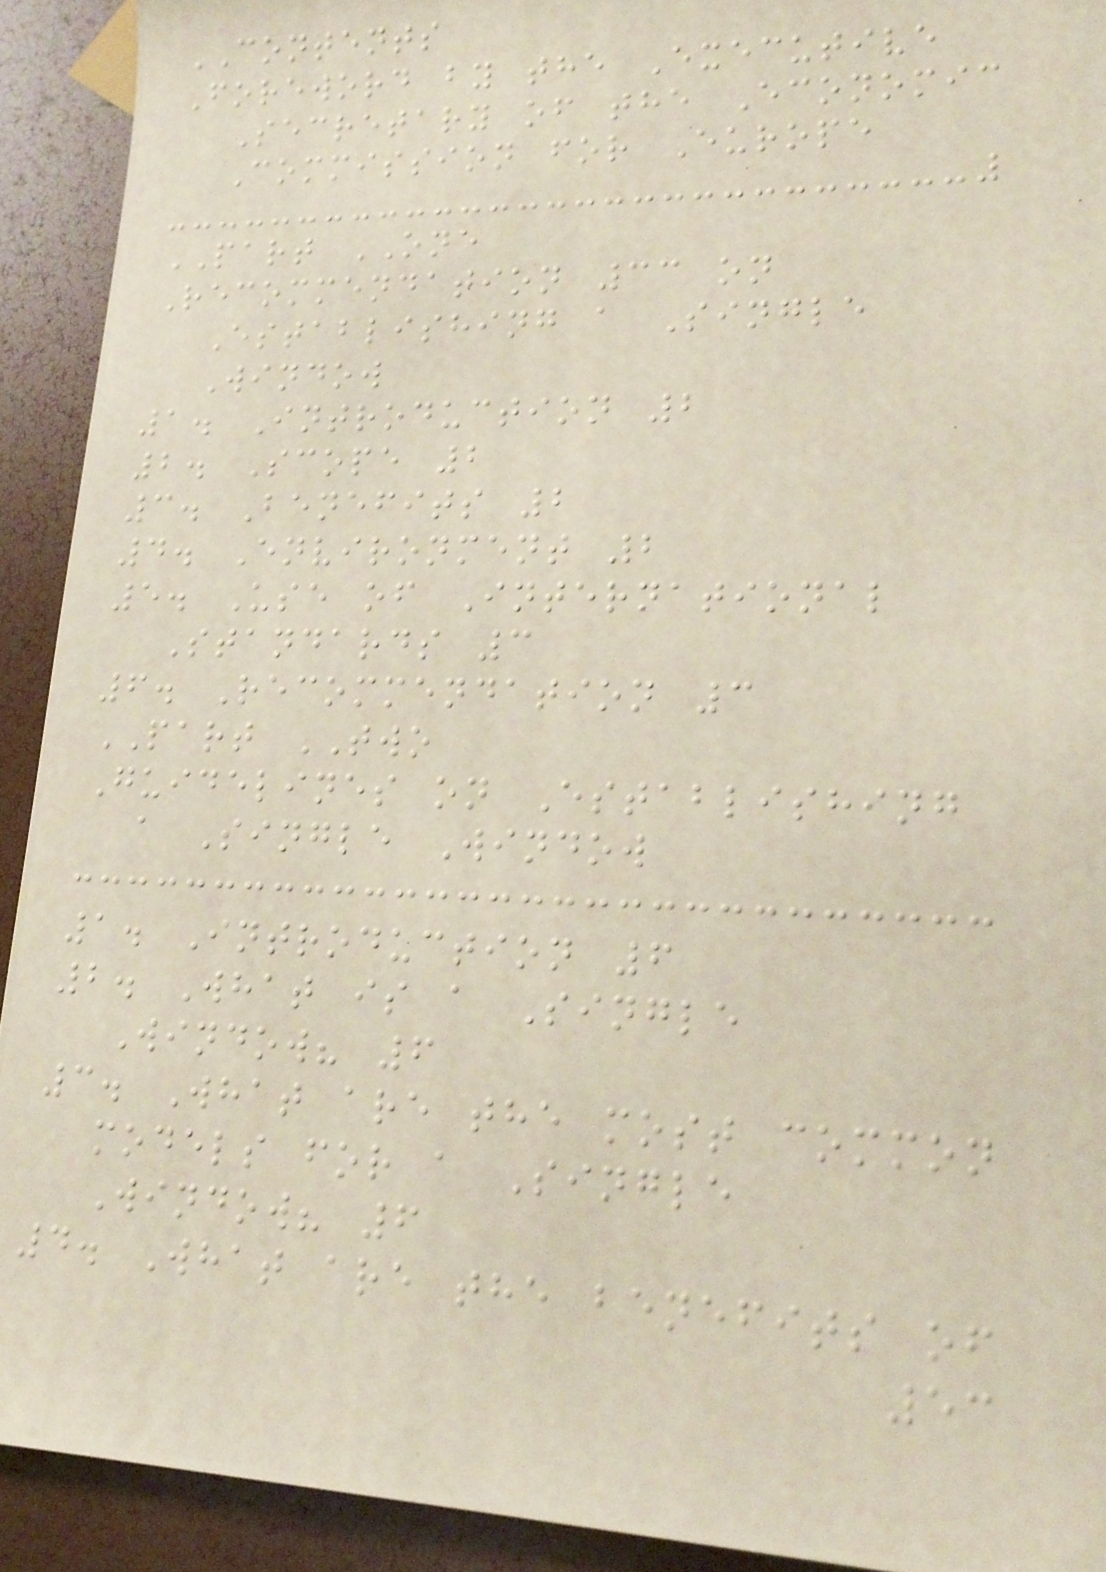CONTENTS
Foreword by the Executive
Secretary of the Economic
Commission for Europe
PART ONE
Recommendation 33 on
Establishing a Single
Window
1. Introduction 2
2. Scope 2
3. Benefits 2
4. Environment 2
5. Use of International
Standards 3
6. Recommendation 3
PART TWO
Guidelines on Establishing
a Single Window
1. Introduction 6
2. What is a Single
Window? 6
3. What are the most common
models for a Single
Window? 6
4. What are the benefits of
53
